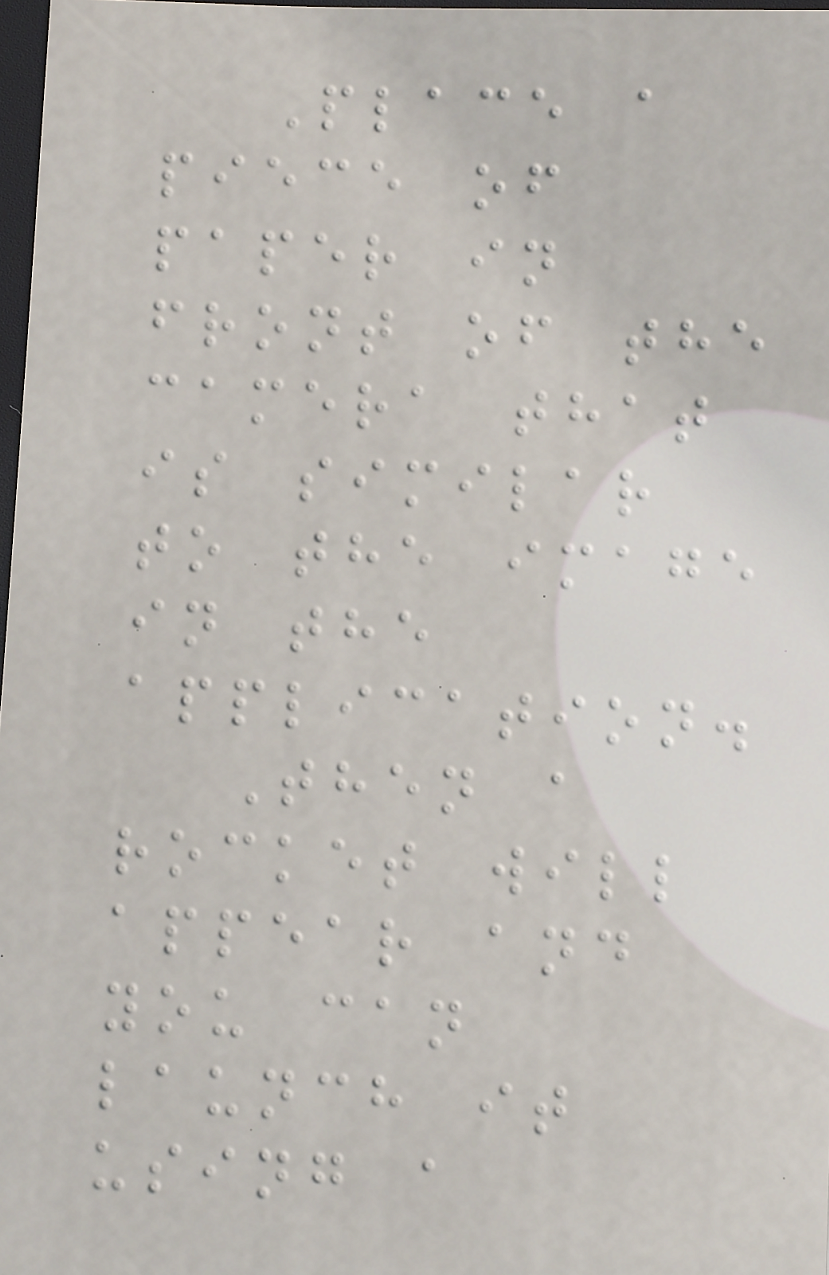Place a
piece of
paper in
front of the
camera that
is similar
to the image
in the
application.
Then a
rocket will
appear and
you can
launch it
using a
